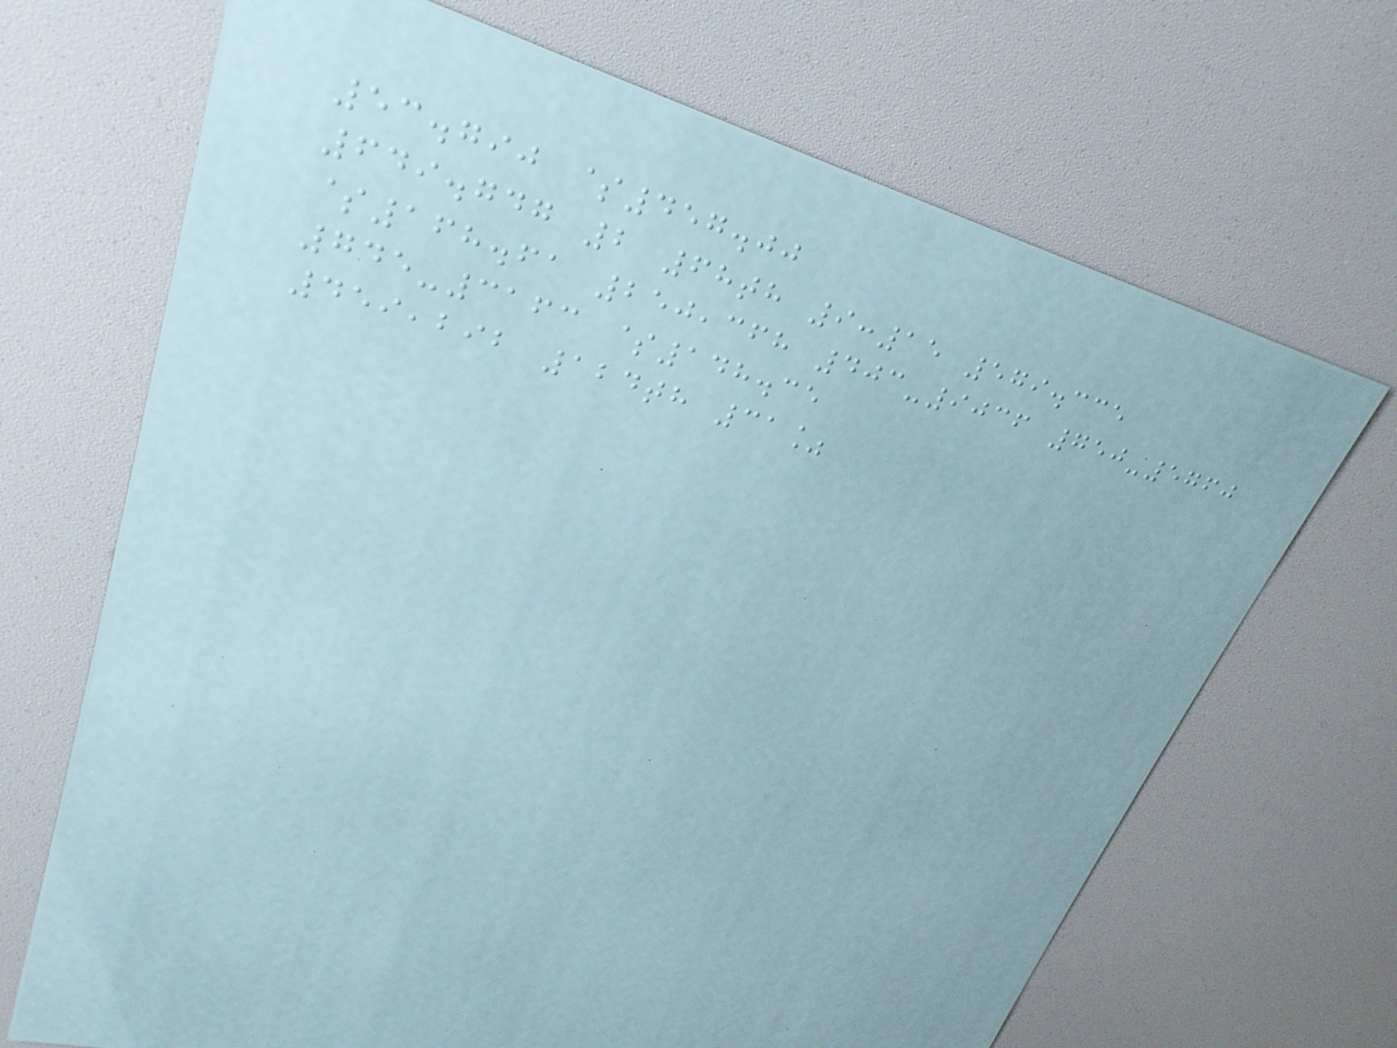53.790 $457.00
649.747 2 68th 9:15 579.335
$168.61 250,368 403-9036 750-5760
745-3163 $148.35
459,292 124th 31%
